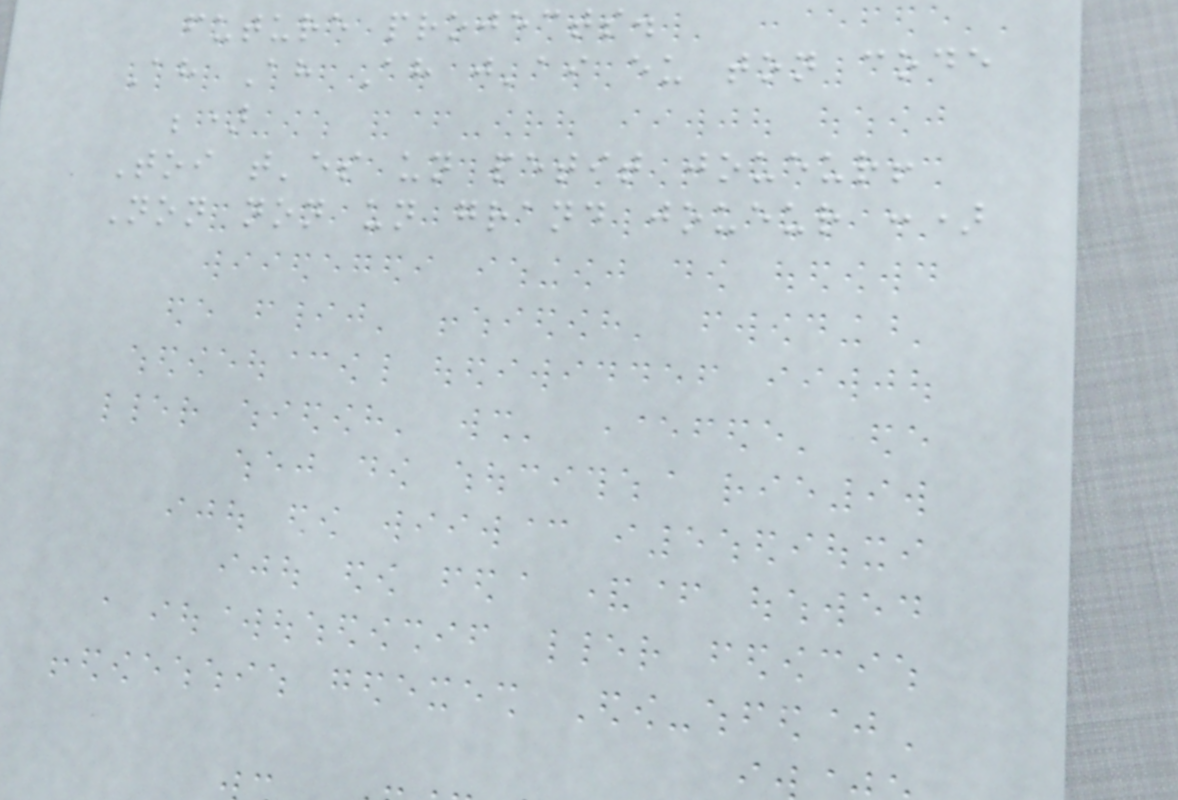future projects.
Ah Ah Ah j'ai eu ton code
;)
Toi t'es un petit joueur!
Non non un grand joueur :)
